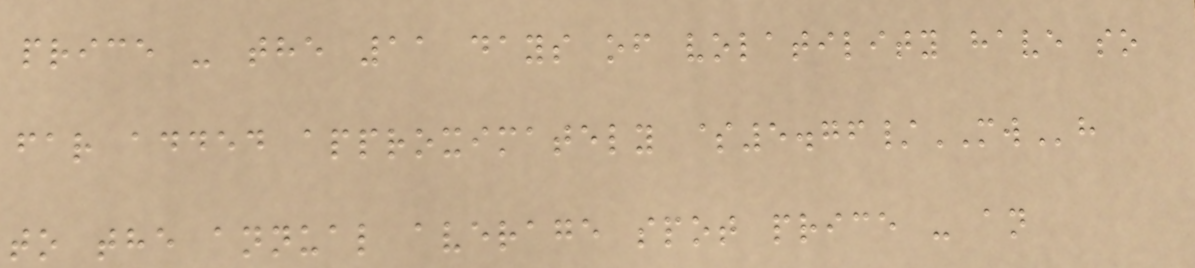price - the 11 days of volatility have so
far added approximately $5.76/MWh
to the annual average spot price - an
